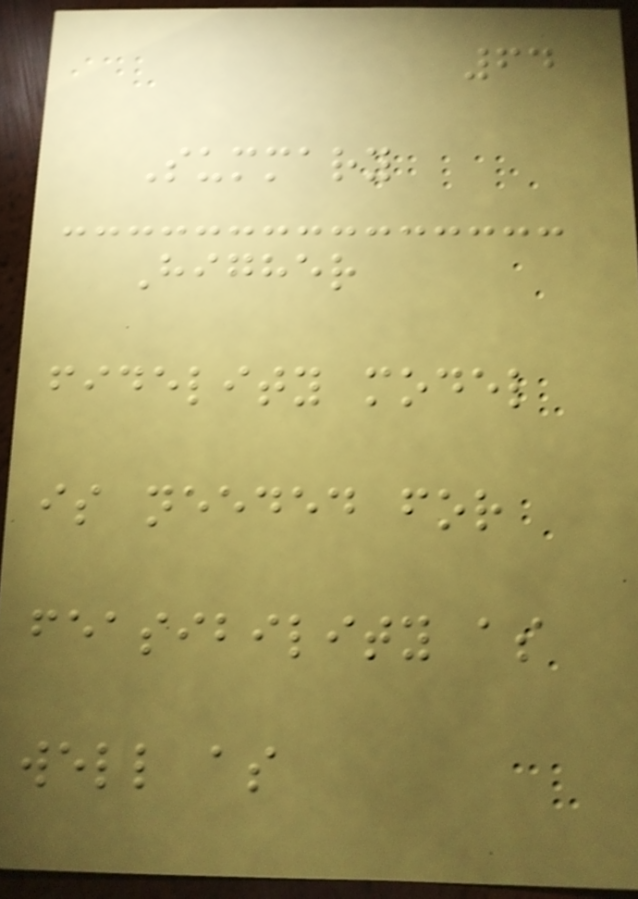64
Summary
Higher
fidelity model
is needed for
feasibility as
well as
